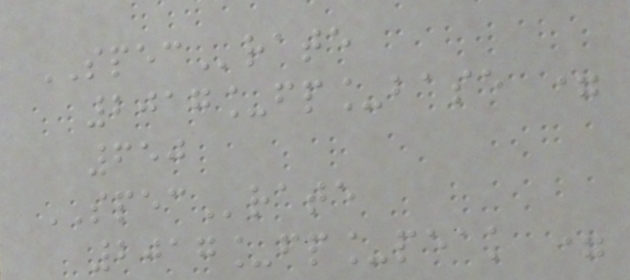SPECrate
2017_fp_base =
650
SPECrate
2017_fp_peak =
